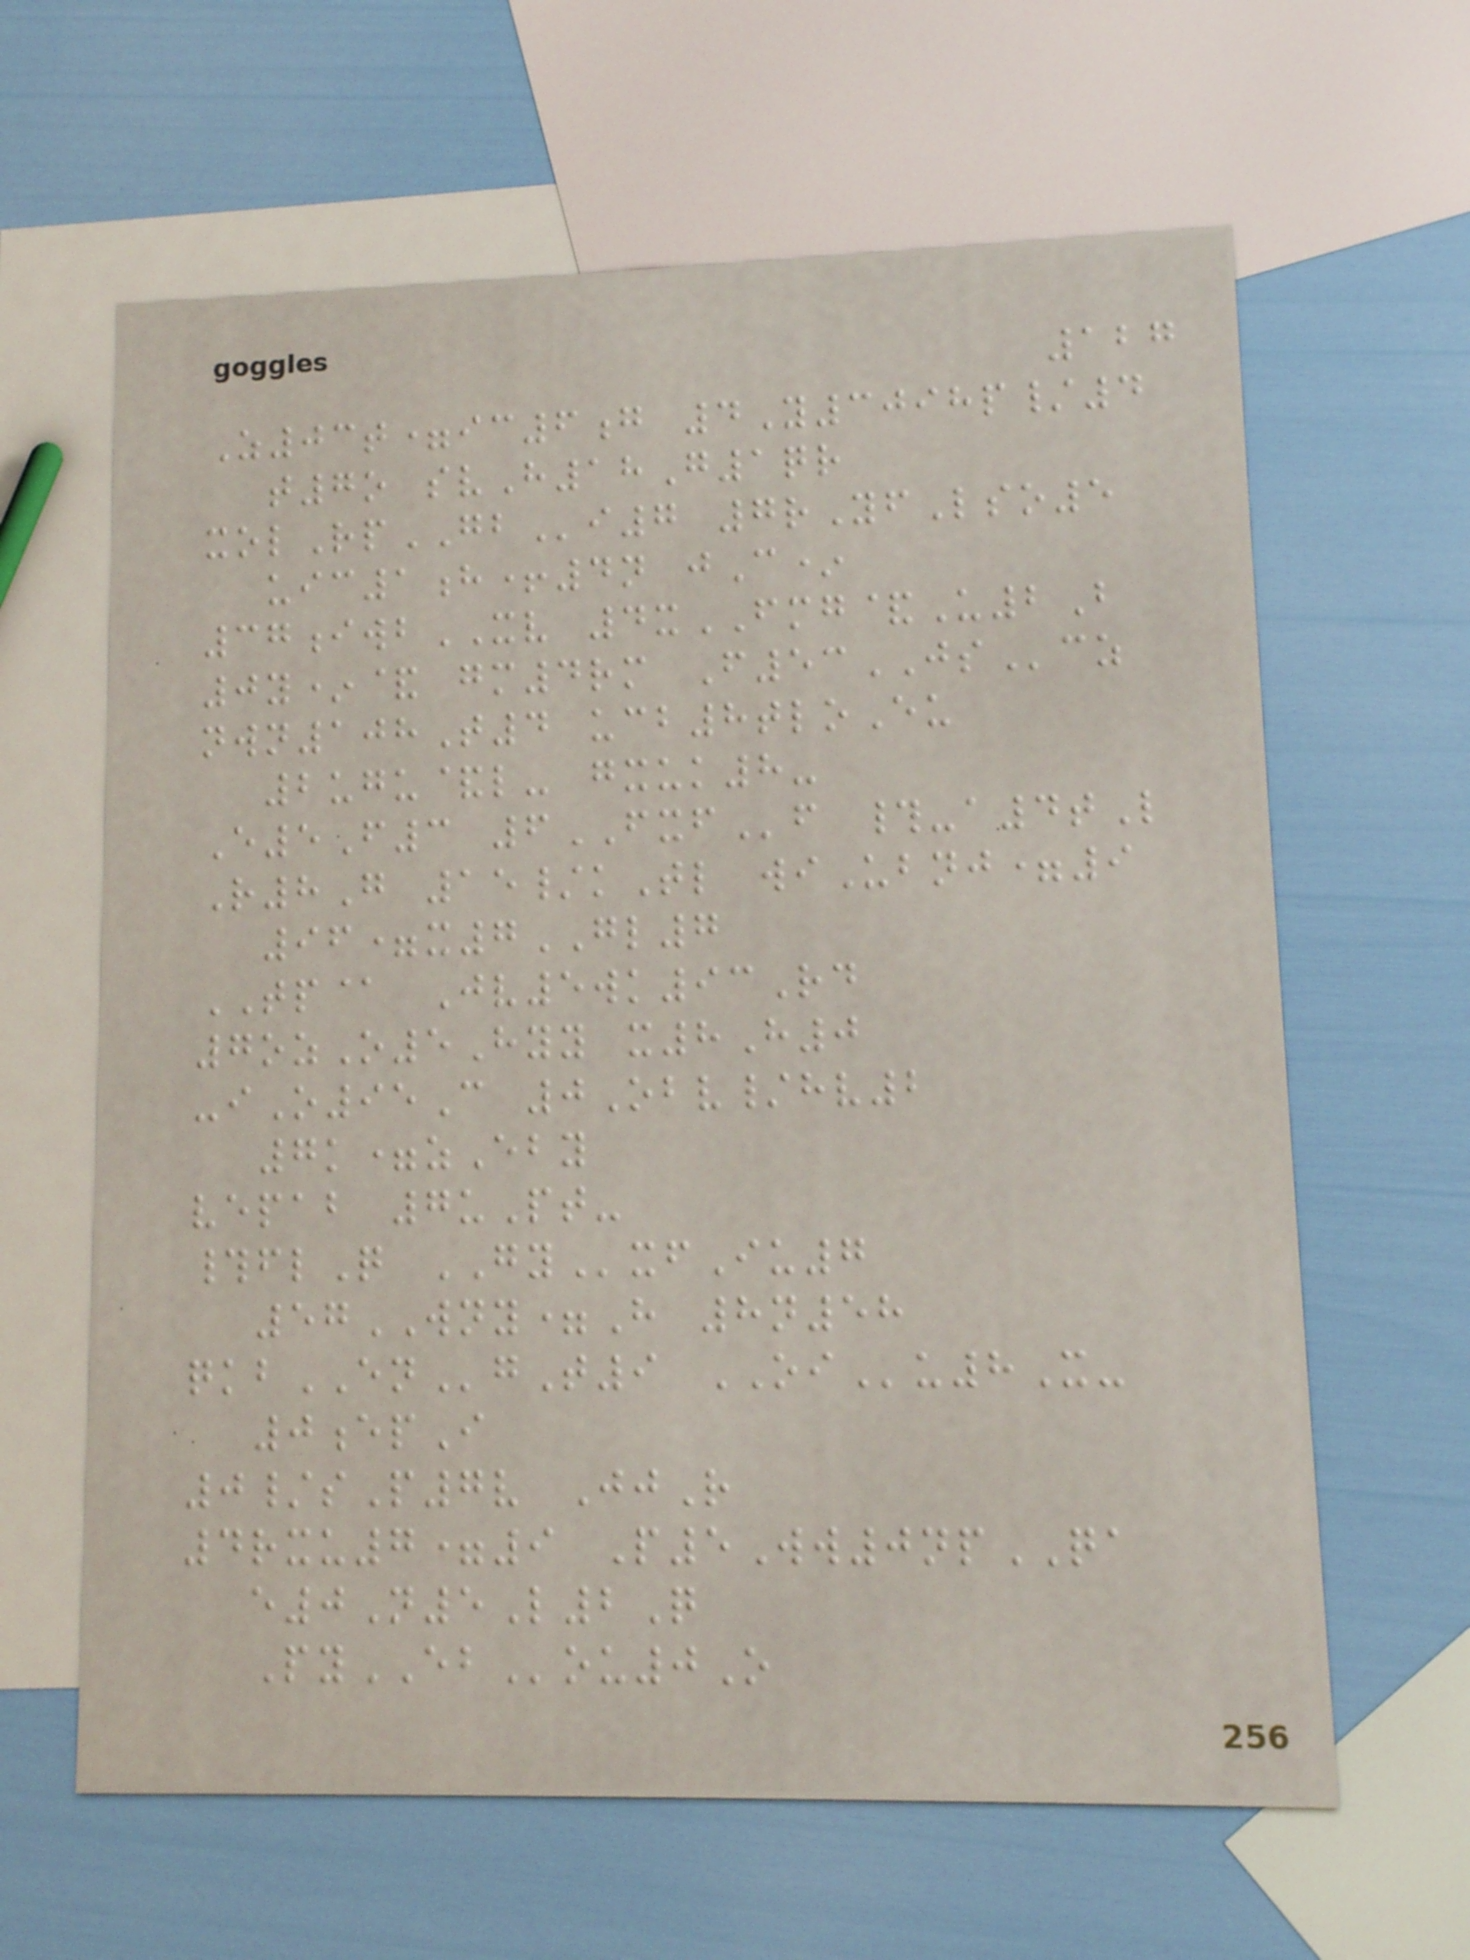127
Z03t=ic6g 4Y3098p/4
t7o svH18G1qr
xolRpGBi7 7rYfLso5
uic1h+4n jC*
37iwbXV 4xFMG&U2B
0y*& gm4rm F53JScz
nwn108T4 ucb8tloEu
2ugu&l- gxuk8-
E5F3 6FXFf #-a4tL
R8G 15/kTl wiUbnj=9
96=x7GL7
TP@ Jv5wk93Rd
7ozO5Hyy x8H0
-iO95C 0Obv/hv2
7k=zEby
vepab 7uPt-
#flQ GYxfIu7
57WNY=H 8n58
qkbENgT9 OIu8X-
0epI
0/sP7v JjR
4rxu7=9 P5Ww0npQA
e0N5L2Q
PyEBou0O
